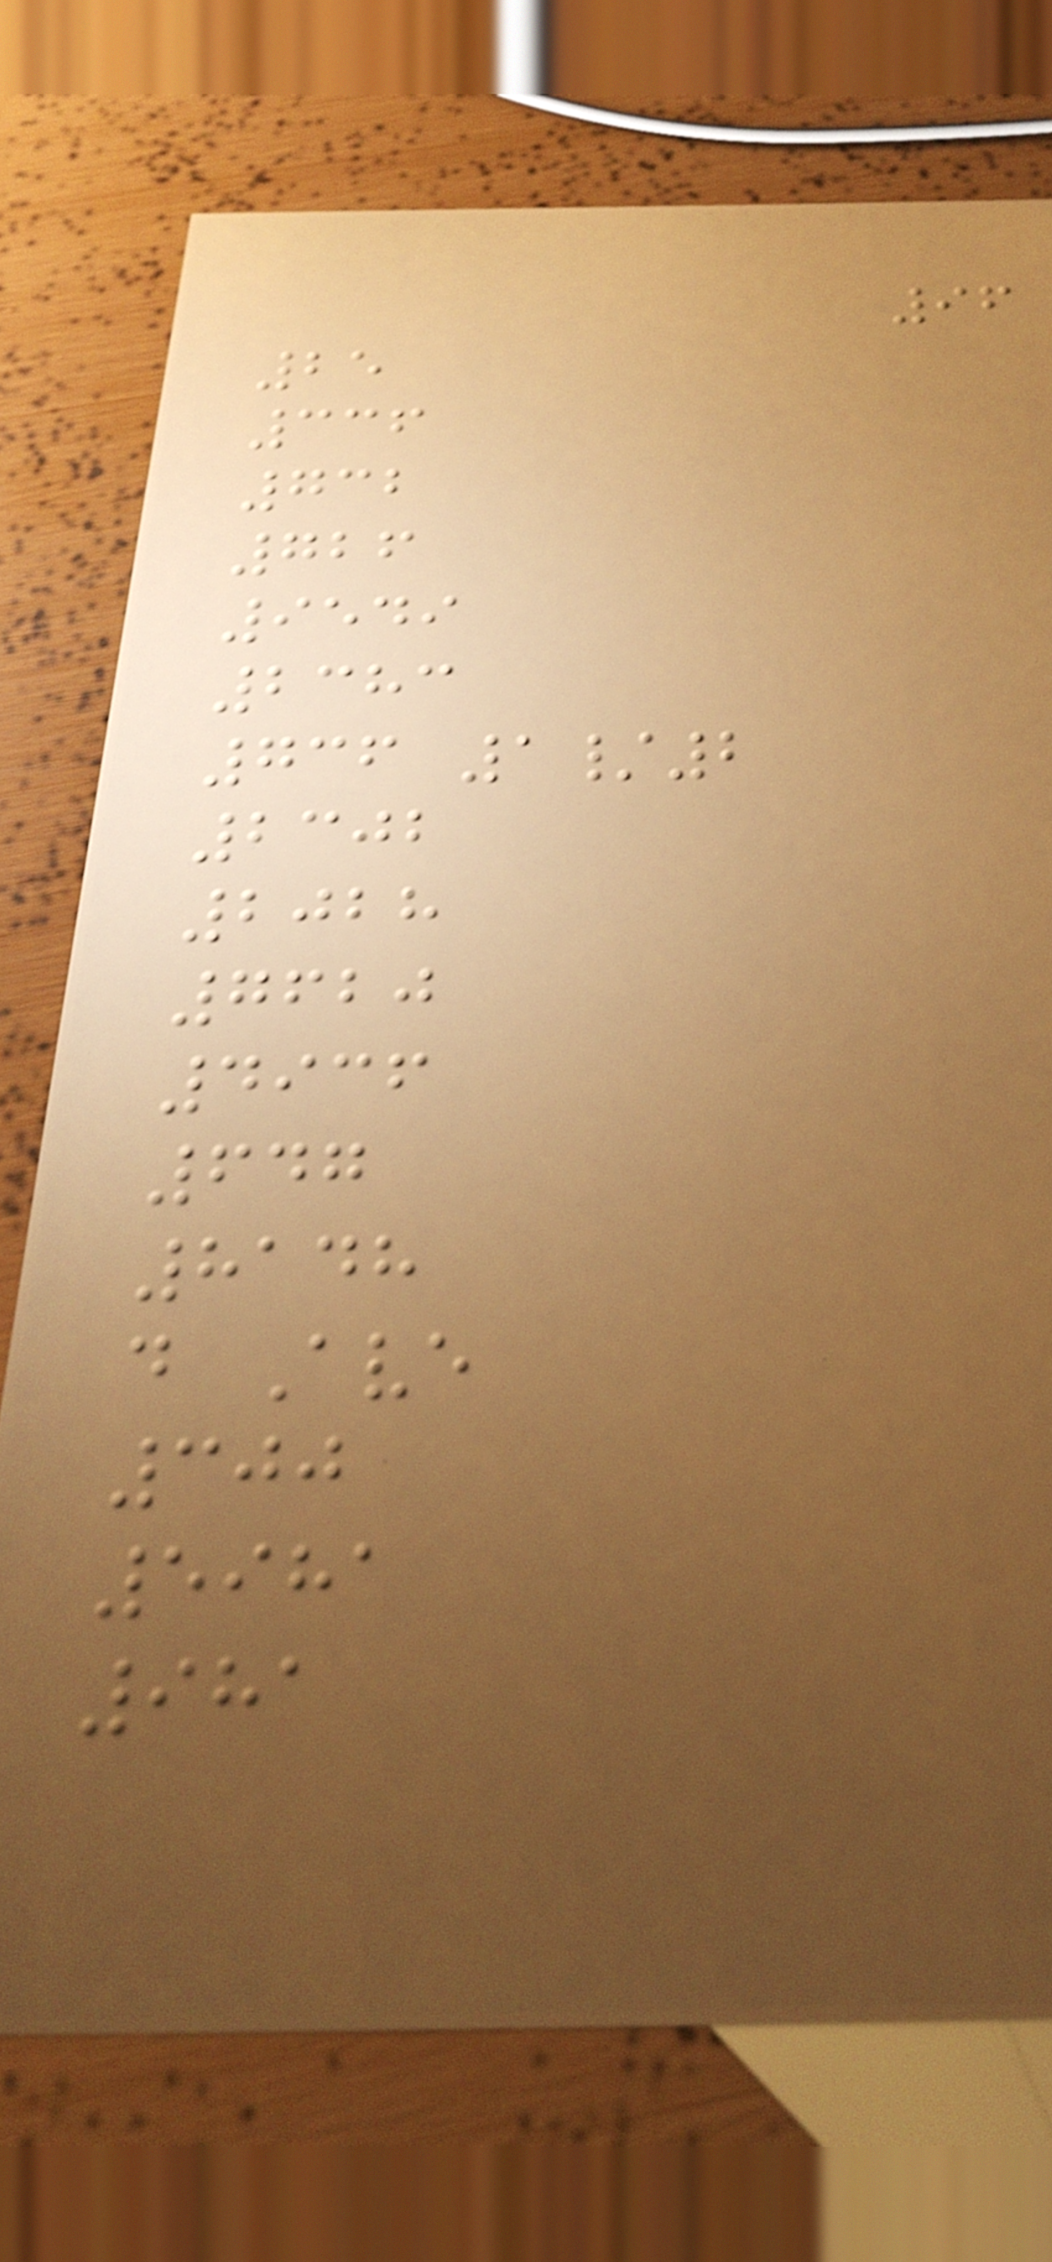96
25
336
732
726
9549
2383
736 1/2
2302
2028
7620
4936
647
8148
d Ave
300
5981
981
